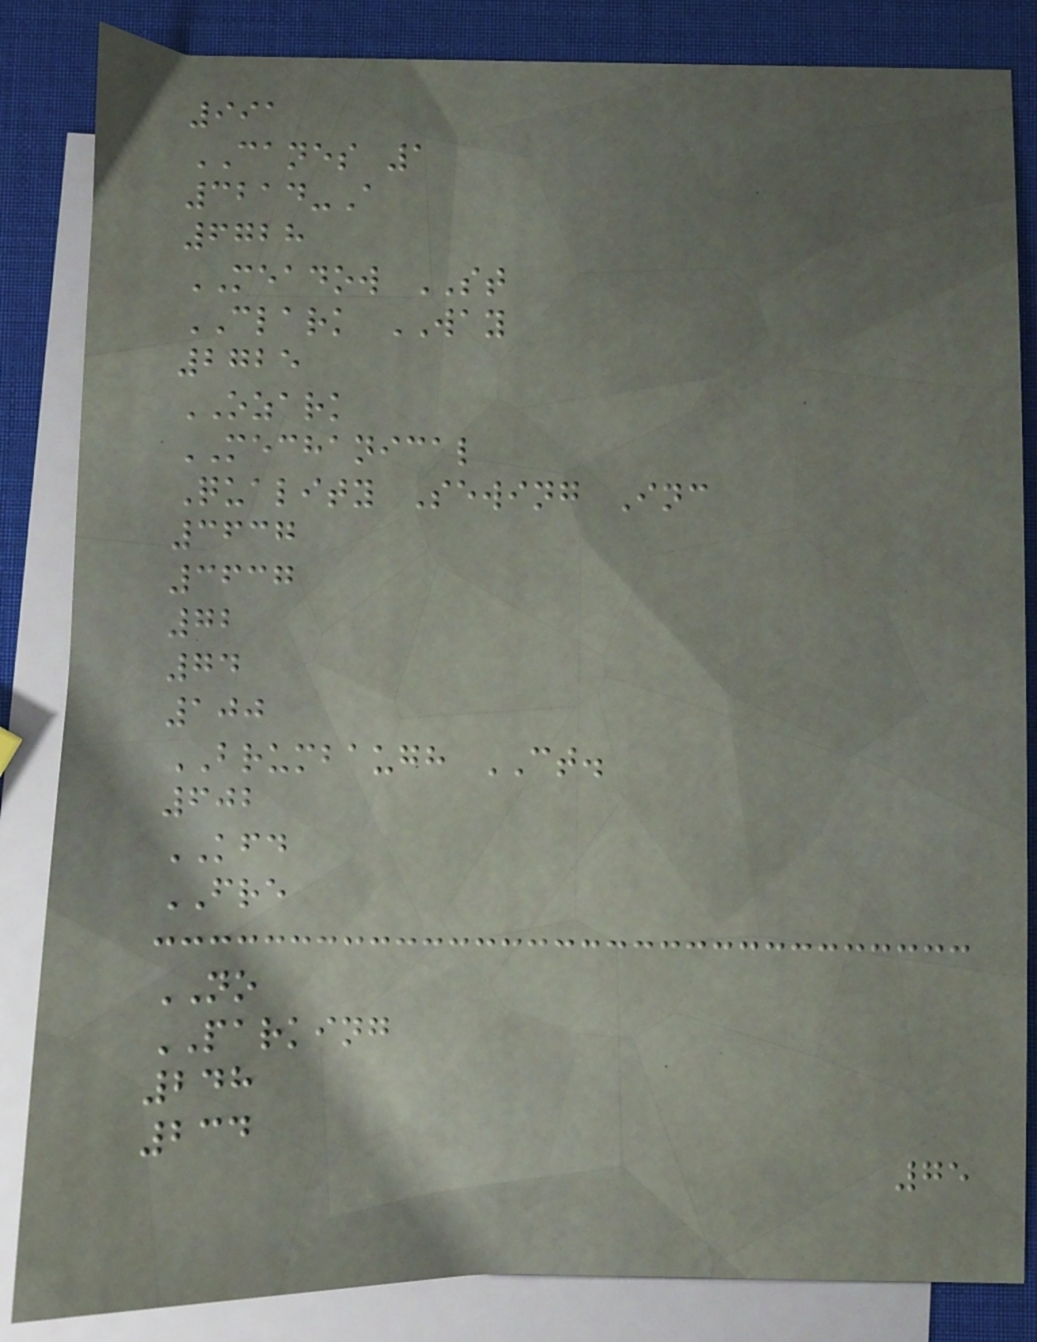991
CANES 1
3214-A
6728
MEADOW ST
CLARK WAY
2725
OZARK
MECHANICAL
Quality Sewing Inc
3637
3637
72
74
100
BRUMBAUGH CT.
602
KFD
FRE
NO
PARKING
248
234
75
